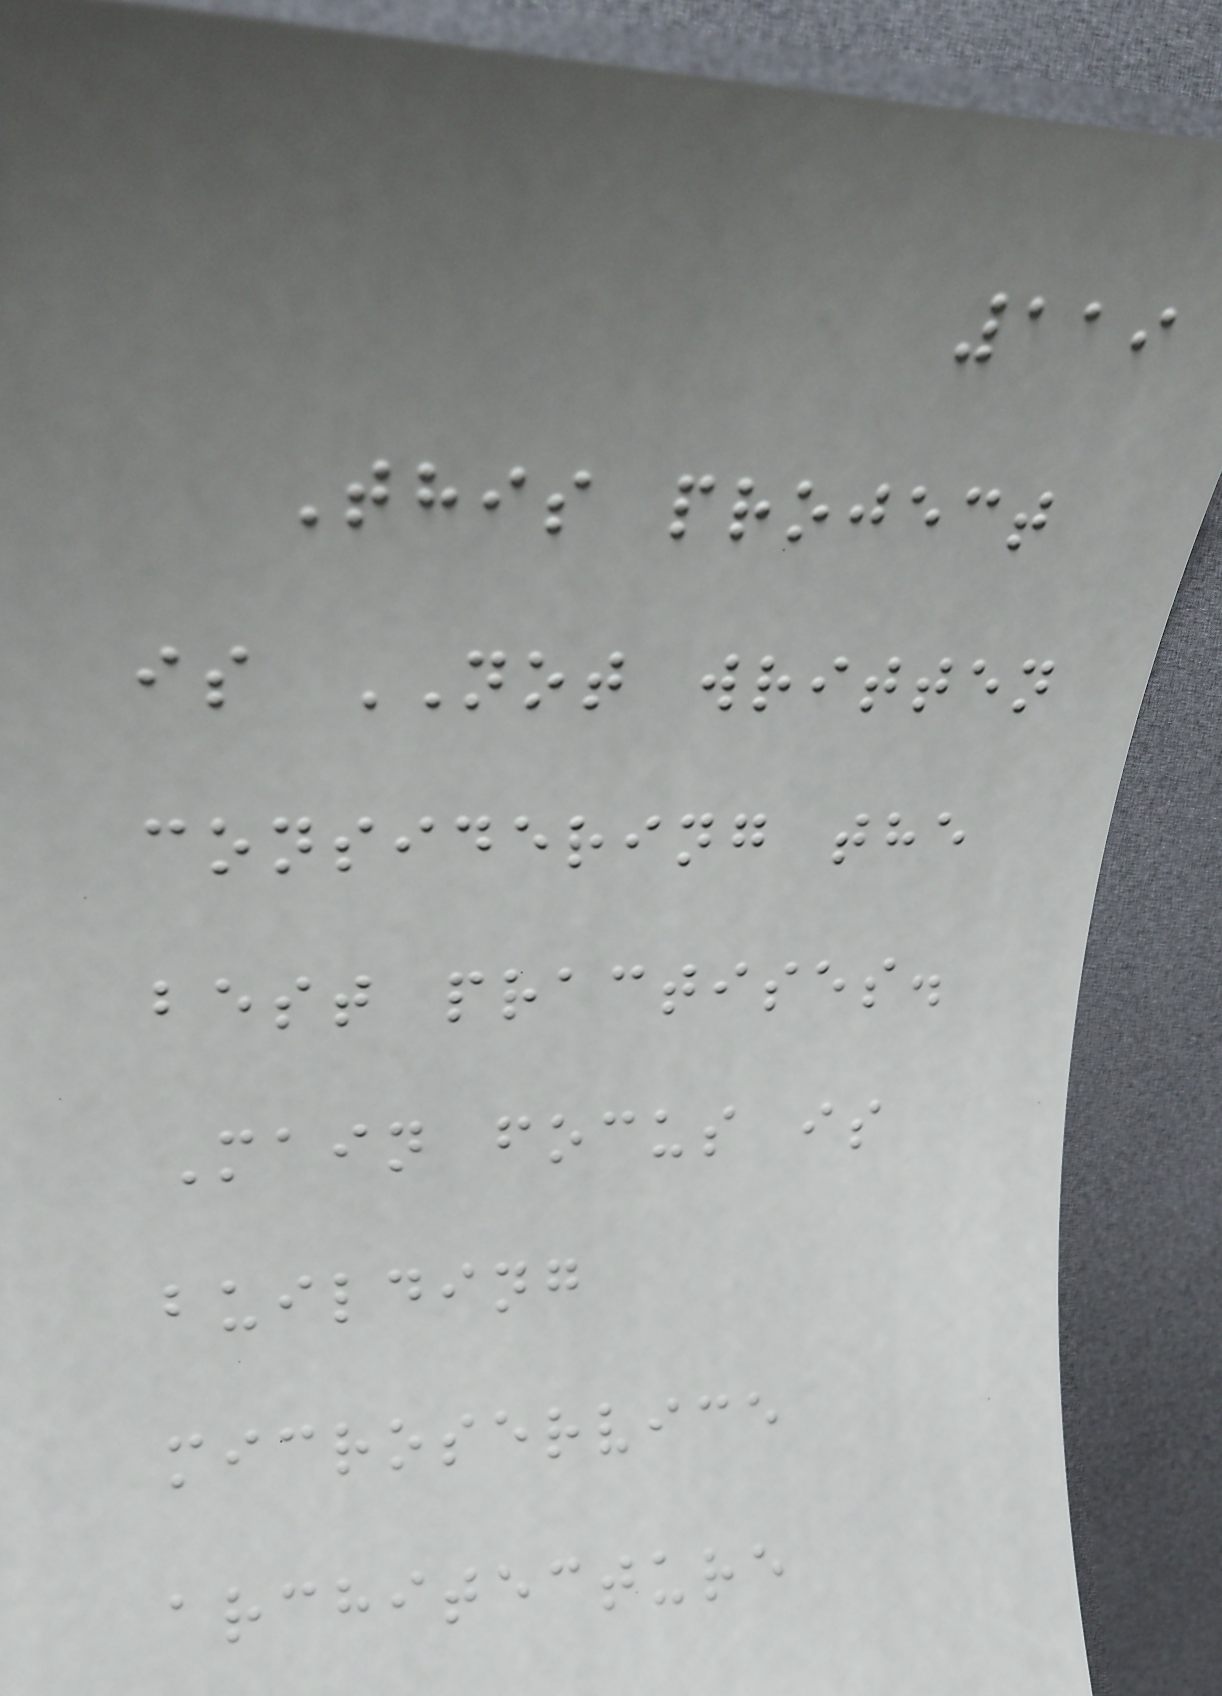119
This project
is NOT written
considering the
best practises.
Main focus is
building
microservice
architecture
